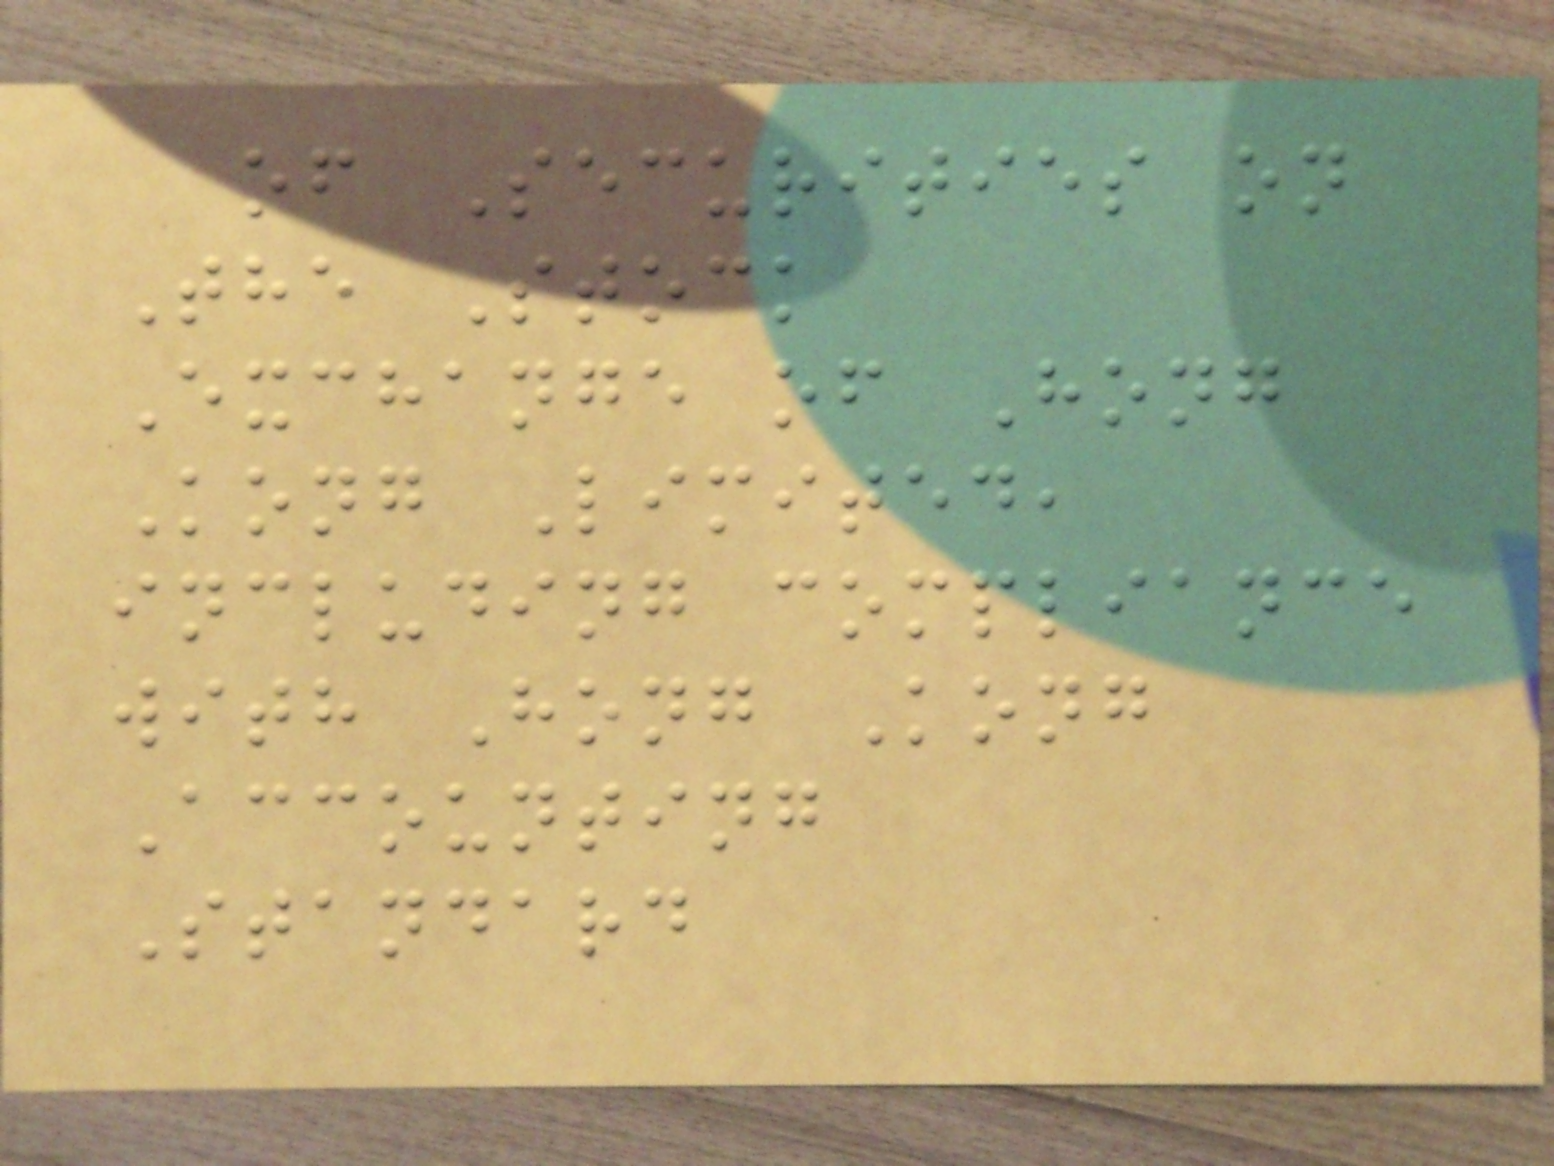of Securities on
The Stock
Exchange of Hong
Kong Limited,
including compliance
with Hong Kong
Accounting
Standard
